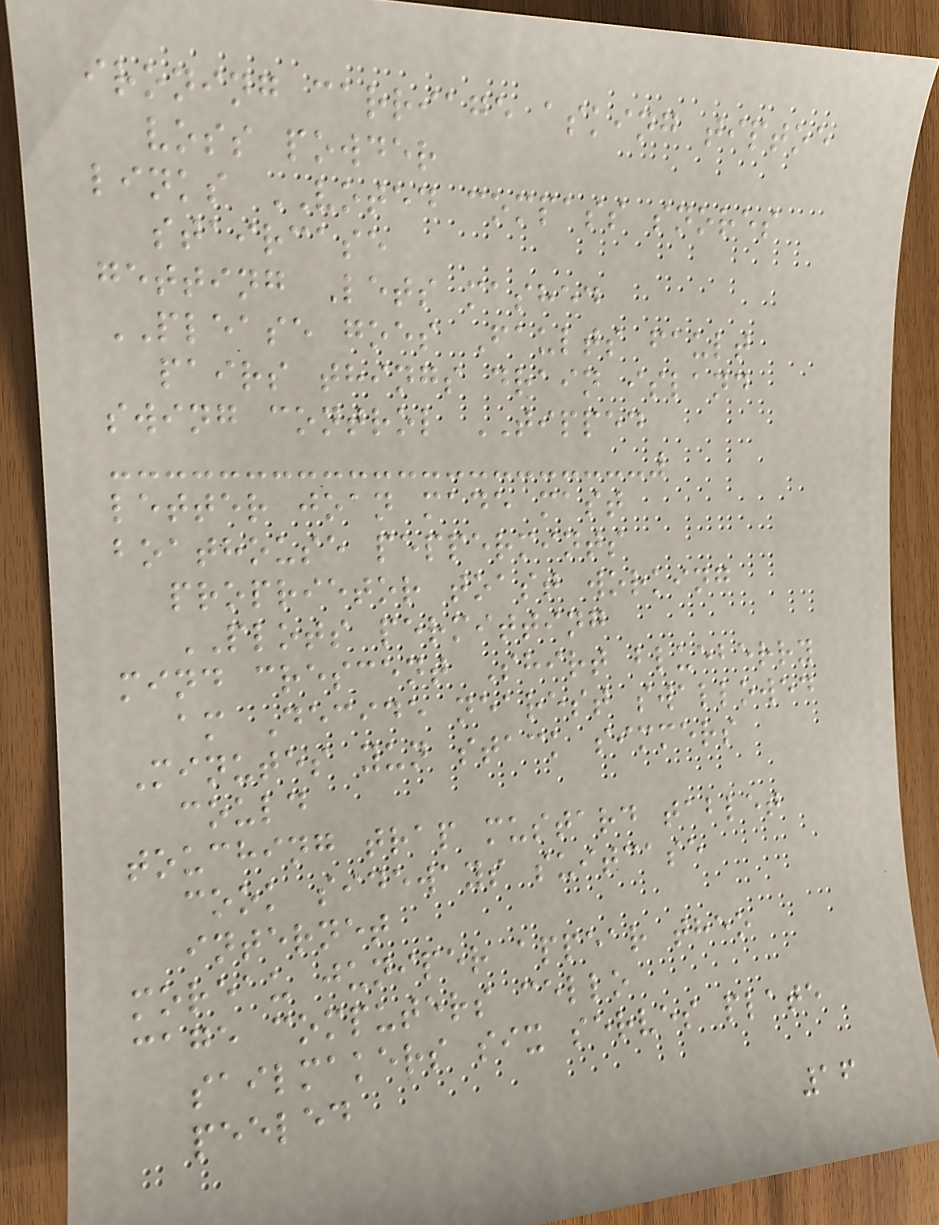ironing carriage asking tiptoe
voss powder
links VOTED compass snores
staircase
getting Lets mashed
PLEASE goes Faults fault
pairs things drain island
swing control TIPPED
letter joan made mast
boathouse peppermints
proprietor toast working
PLOTS permitting
mind crescent Shirt blueberry
am Decide nearest swallowed
Minutes yun stack simmers
could
touching trap mustard tablet
cook sideways suitcase
internet
moreau juniper appear theo
cage computers cello
sailmakers six serves plate
peeled
16
